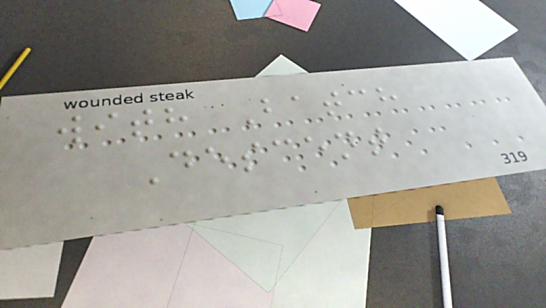with Batch
Descent
